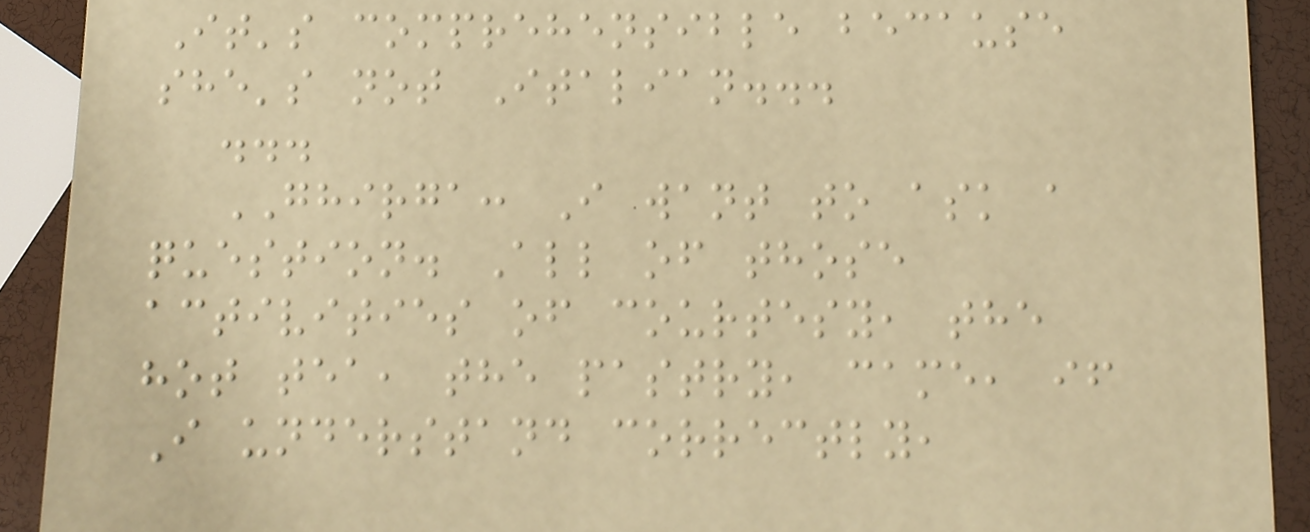It's comprehensible because
she's not Italian...
...
GHIRGA: I want to ask a
question. All of those
activities of courtesy, the
hot tea, the pastry, came, if
I understand correctly,
